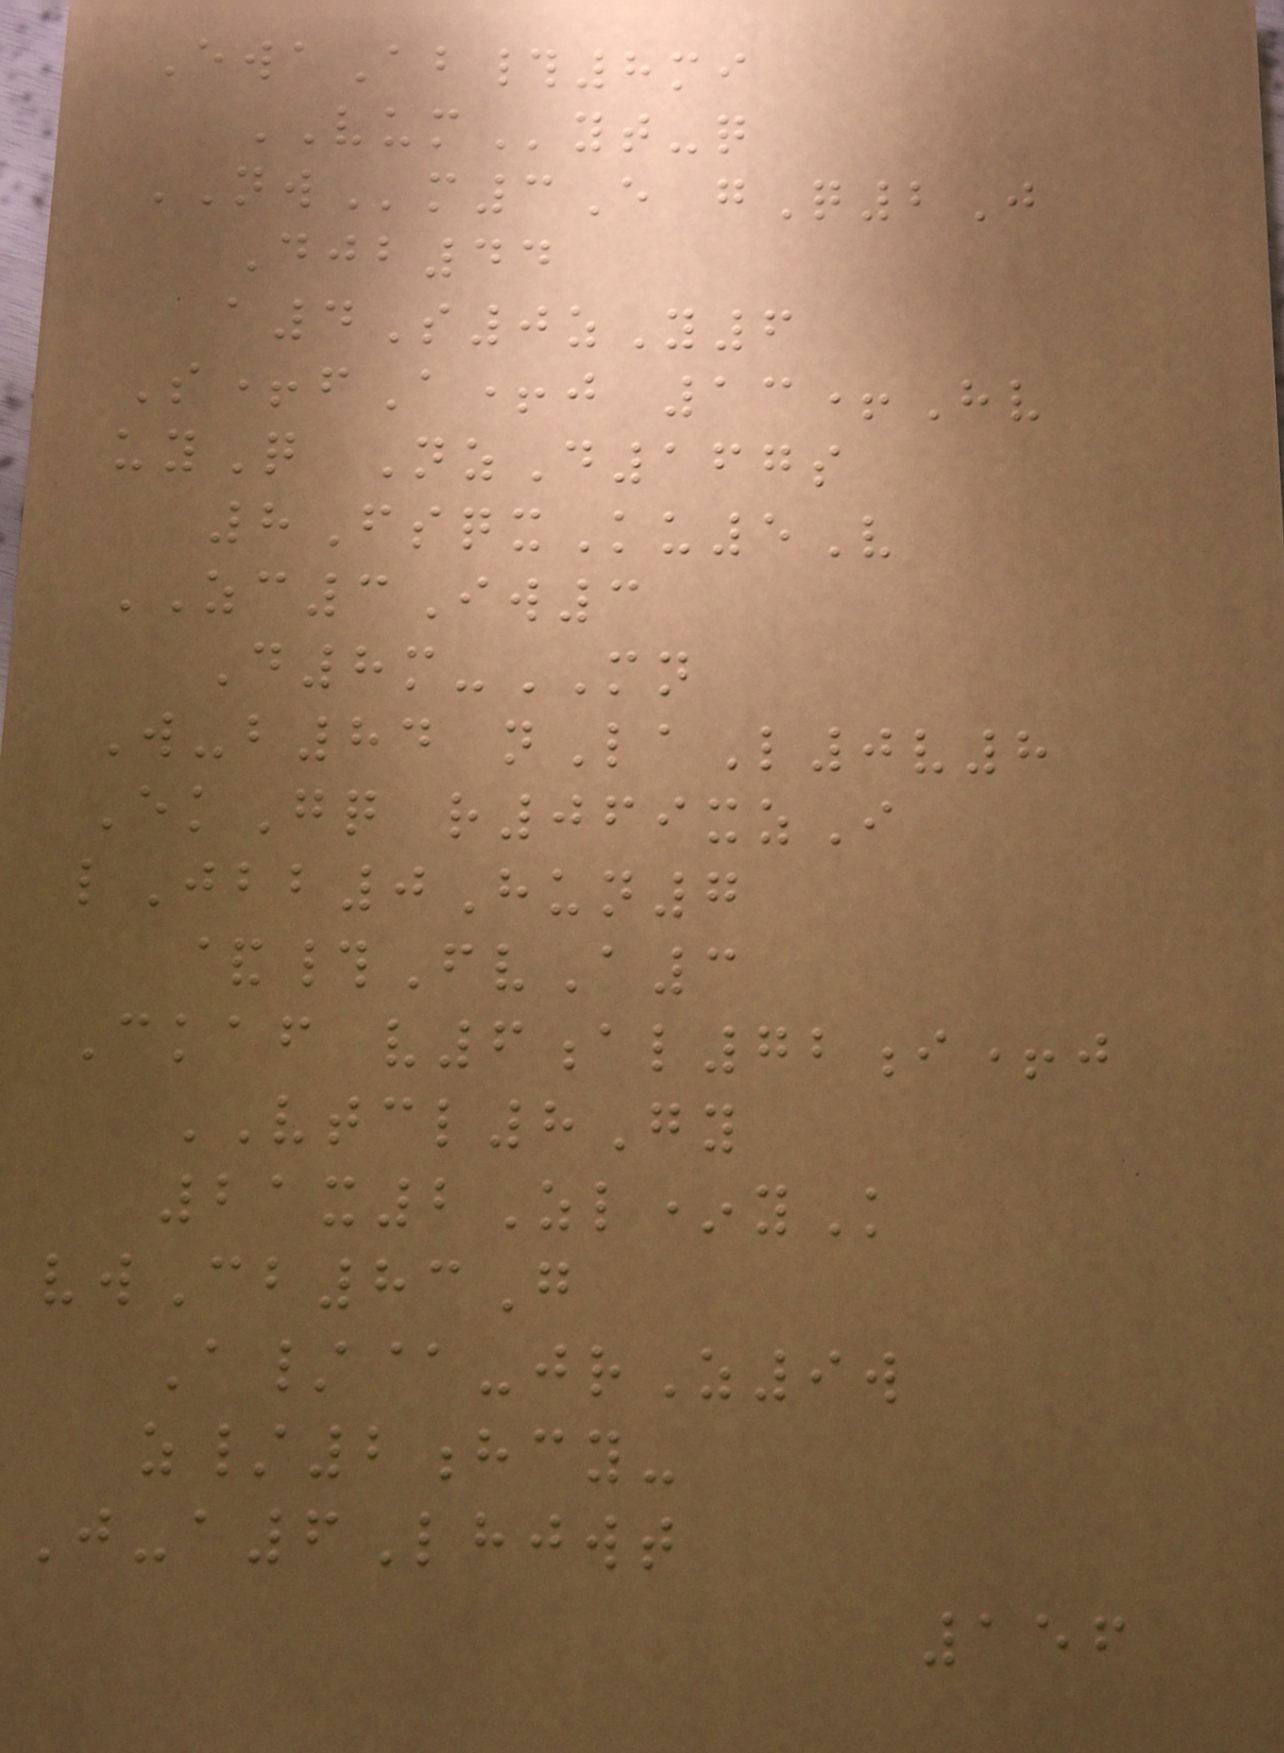EwaAb#8mi
VUMyt-q
NWm3E gQ2J
Djb44
a4S0zY6
S+fA+j 13+Hv
uyQ NzD167s
8FsqxKu5V
ZC3Iw3
D8m-MN
W-b84 nLaL0v8
EkGq r069xzI
lJbb0Hun7
&#FvA3
Ckaf v6al72i+j
VTCL8Gy
21x2Zl*yK
vwCb83G
A/@-jrZ9w
z/2hcy-
J-a6Lhjwt
156
